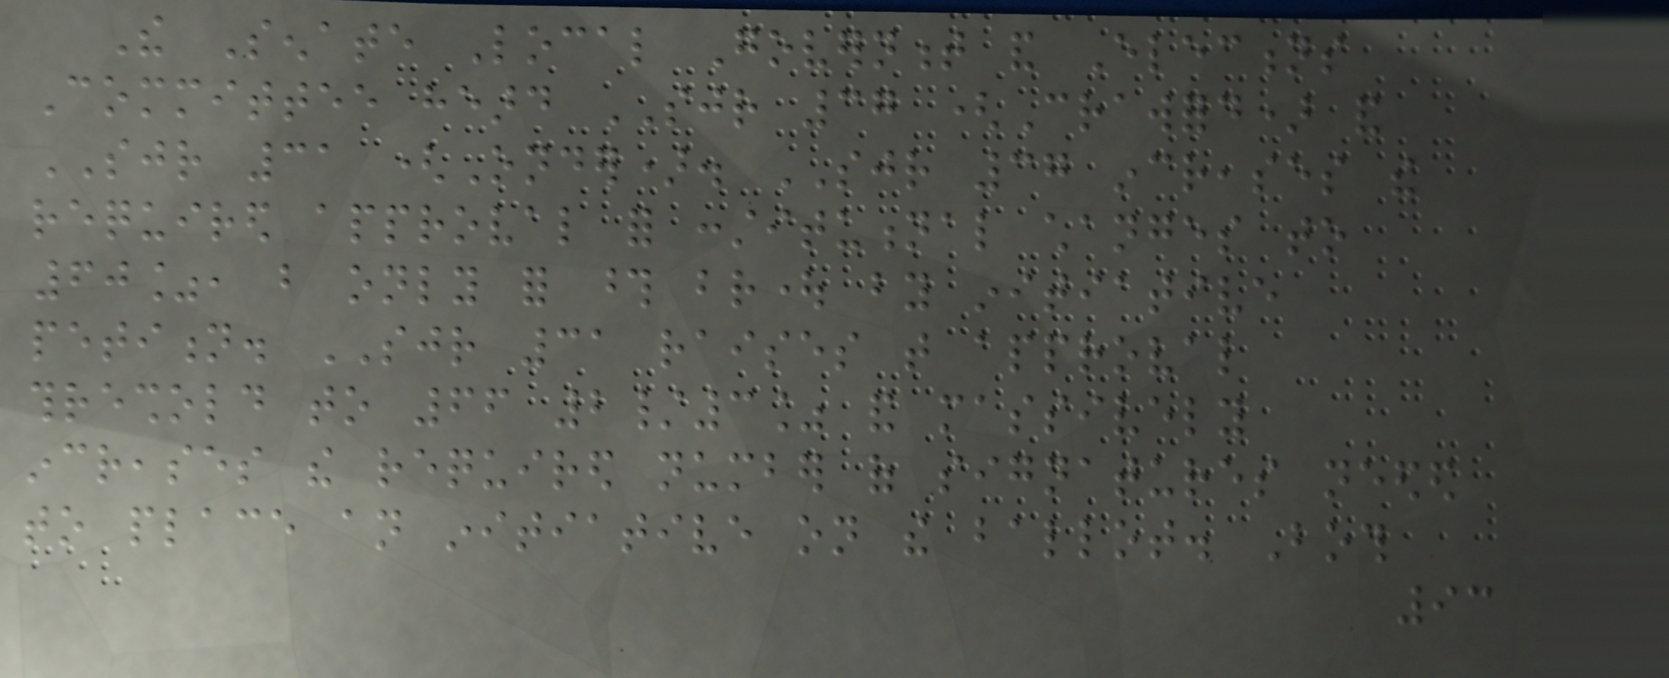The Senate Local Government and Elections
Committee heard SJR 37 (Crawford) and
SJR 31 (Onder). SJR 37 increases the
required approval for constitutional changes to
60%, but only for those brought by initiative
petition. SJR 31 raises that approval
threshold to 66 2/3% and massively
increases the required number of signatures needed
to place an initiative on the ballot. Both
93
